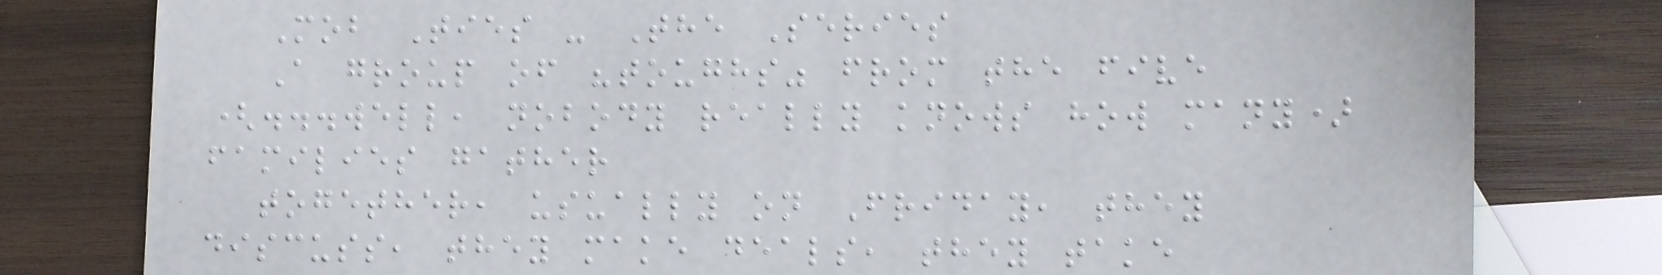Mob Ties - The Series
A group of "toughs" from the five
(...well, nobody really knows how many)
families gather
together, usually on Friday, they
discuss, they make deals, they take
